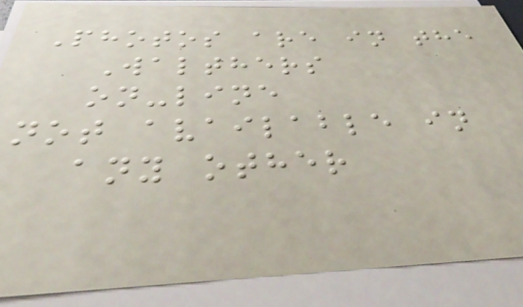Photos are in the
Walthers
on-line
not available in
any other
